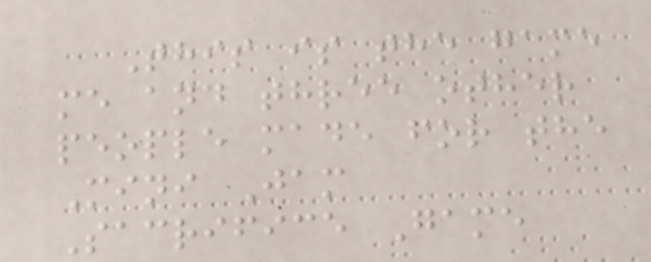This is the game
me and three other
people made for the
Mini Jam
Sacrifice Game
